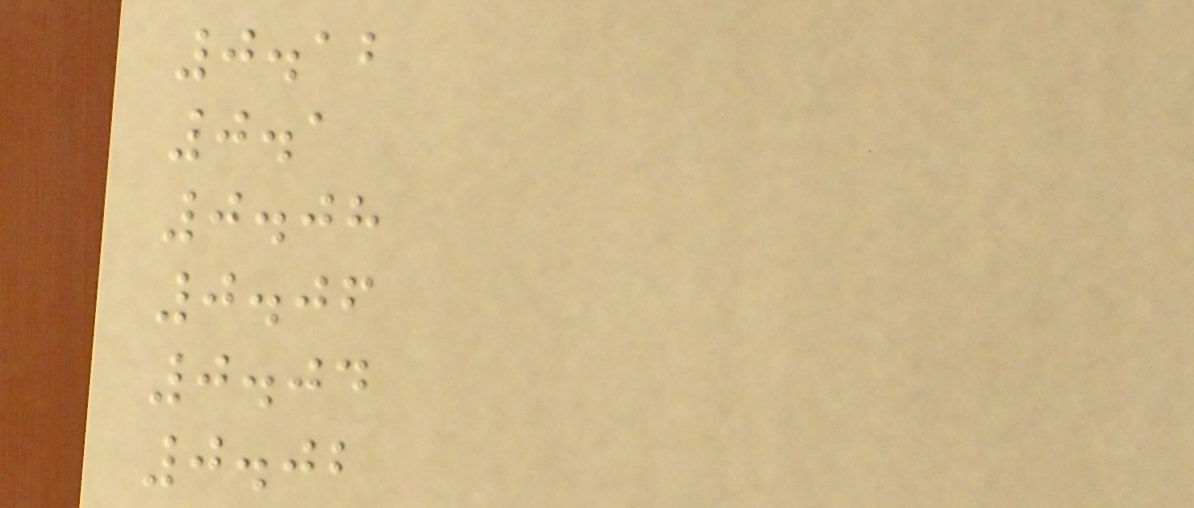0.12
0.1
0.08
0.06
0.04
0.02
